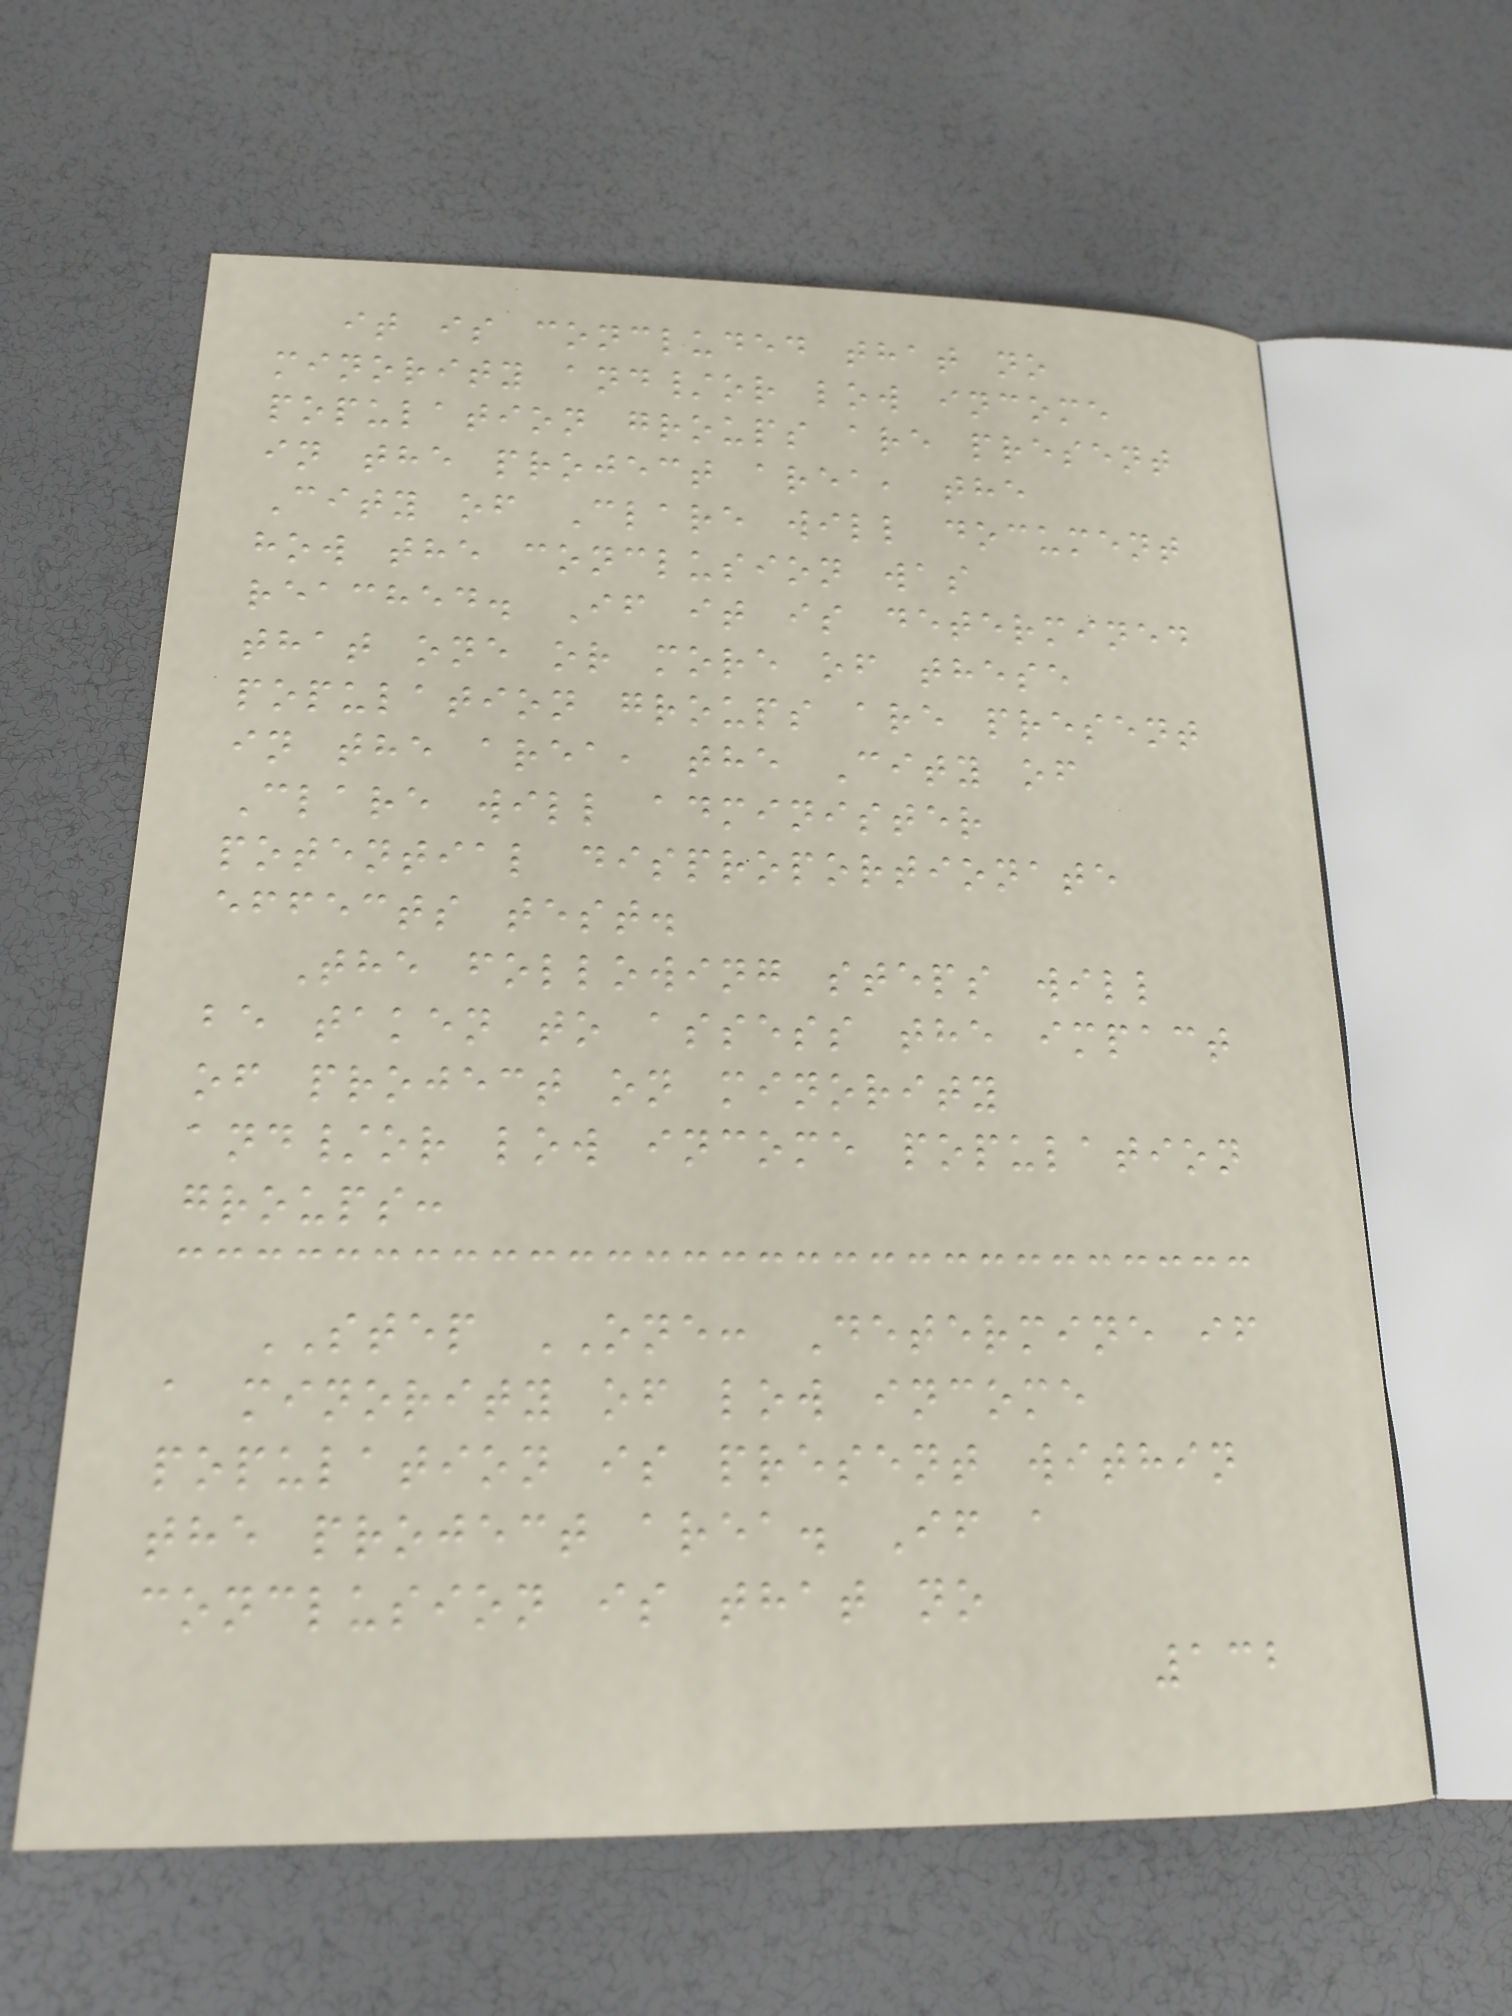it is concluded that no
minority and/or low income
population groups are present
in the project area, the
City of Clare will document
how the conclusion was
reached. If it is determined
that one or more of these
population groups are present
in the area, the City of
Clare will administer
potential disproportionate
effects test.
The following steps will
be taken to assess the impact
of project on minority
and/or low income population
groups:
STEP ONE: Determine if
a minority of low income
population is present within
the project area. If a
conclusion is that no
132
